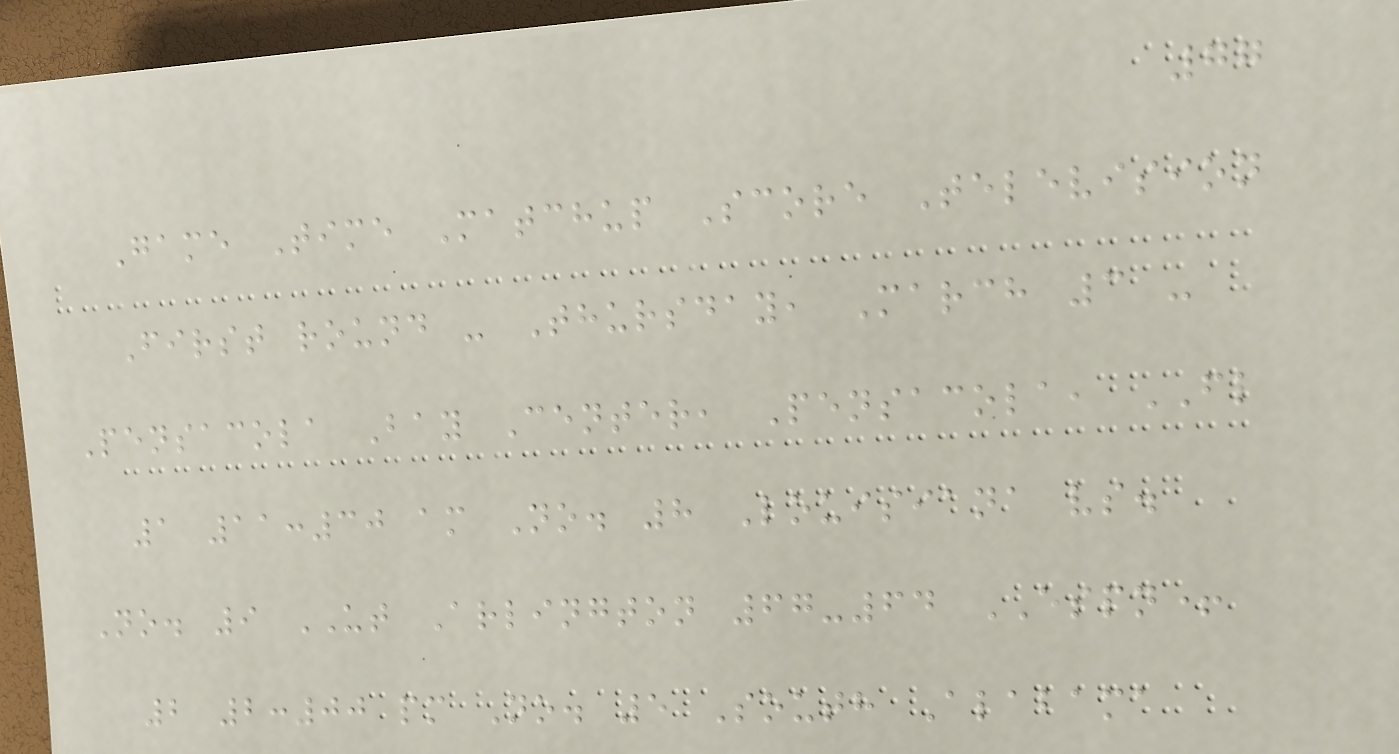77
Game Time Matchup Score Television
First round - Thursday, March 3 -
Pensacola Bay Center, Pensacola, FL
1 11:30 am No. 8 Louisiana vs.
No. 9 UT Arlington 67-64 ESPN+
2 2:00 pm No. 5 South Alabama
